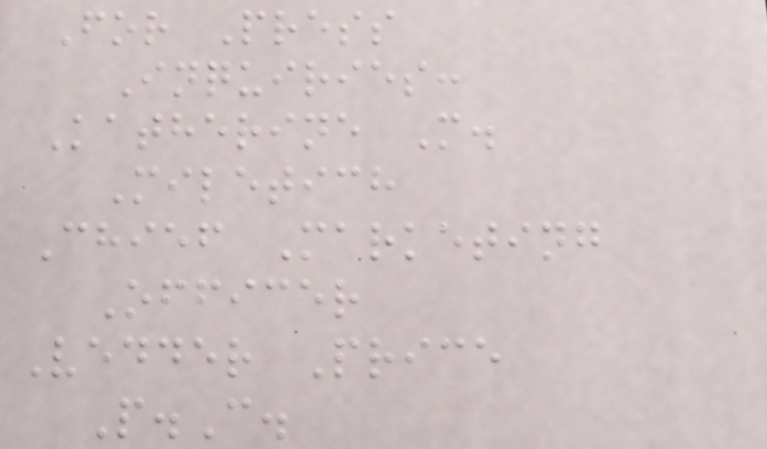For Press
Inquiries:
Katherine M.
Miletich
Chief Marketing
Officer
Vedder Price
P.C.
